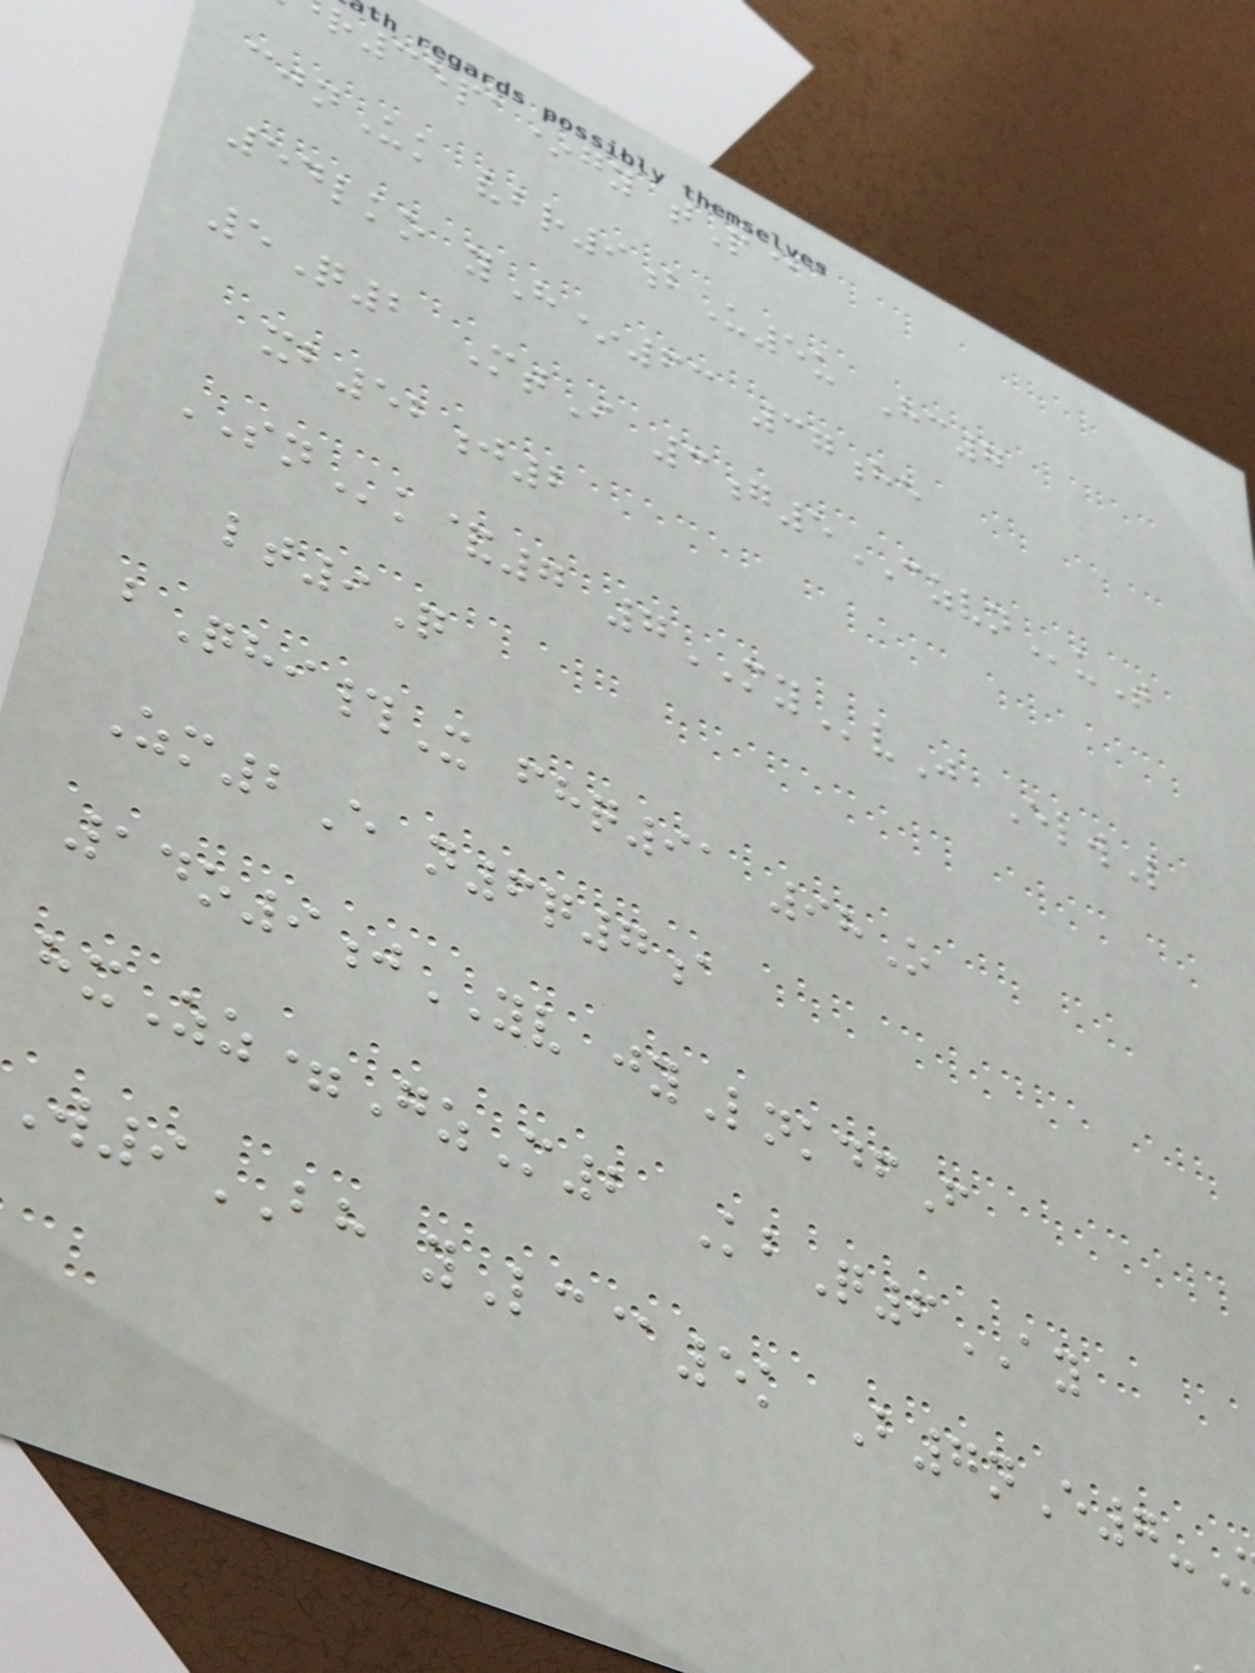r35pa*gy tP@
cjnUk vbr9bU5u Hc7
54lko yH*63 37he
5Q2 MtI 3g5CZVNuT
xb52j2
SNk&7 7MYvJ ElwL
lt9Q
bQhi#X fhq91 98O
Zm2E n6q7a
14o9jYV jyLnkdfF
hxZz=GzM2 KbQ6AY
9BH yLc@5k B7nE7-
